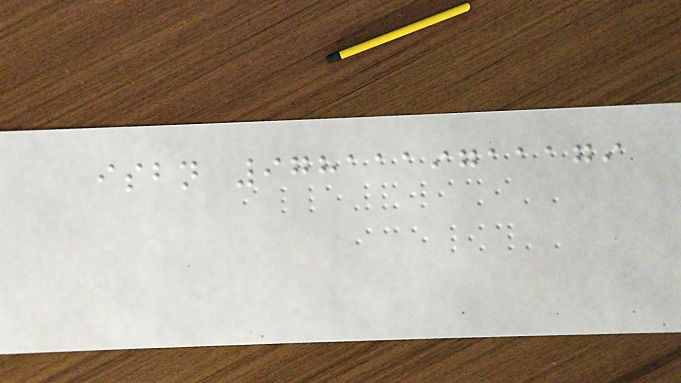isbn 9781119711179
